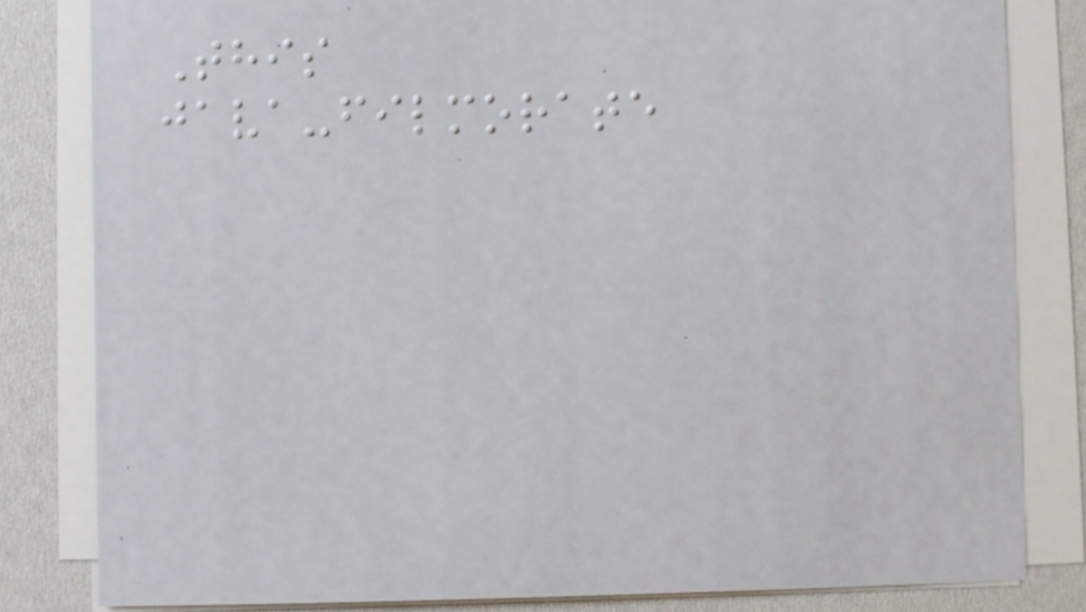This
java-filmorate
